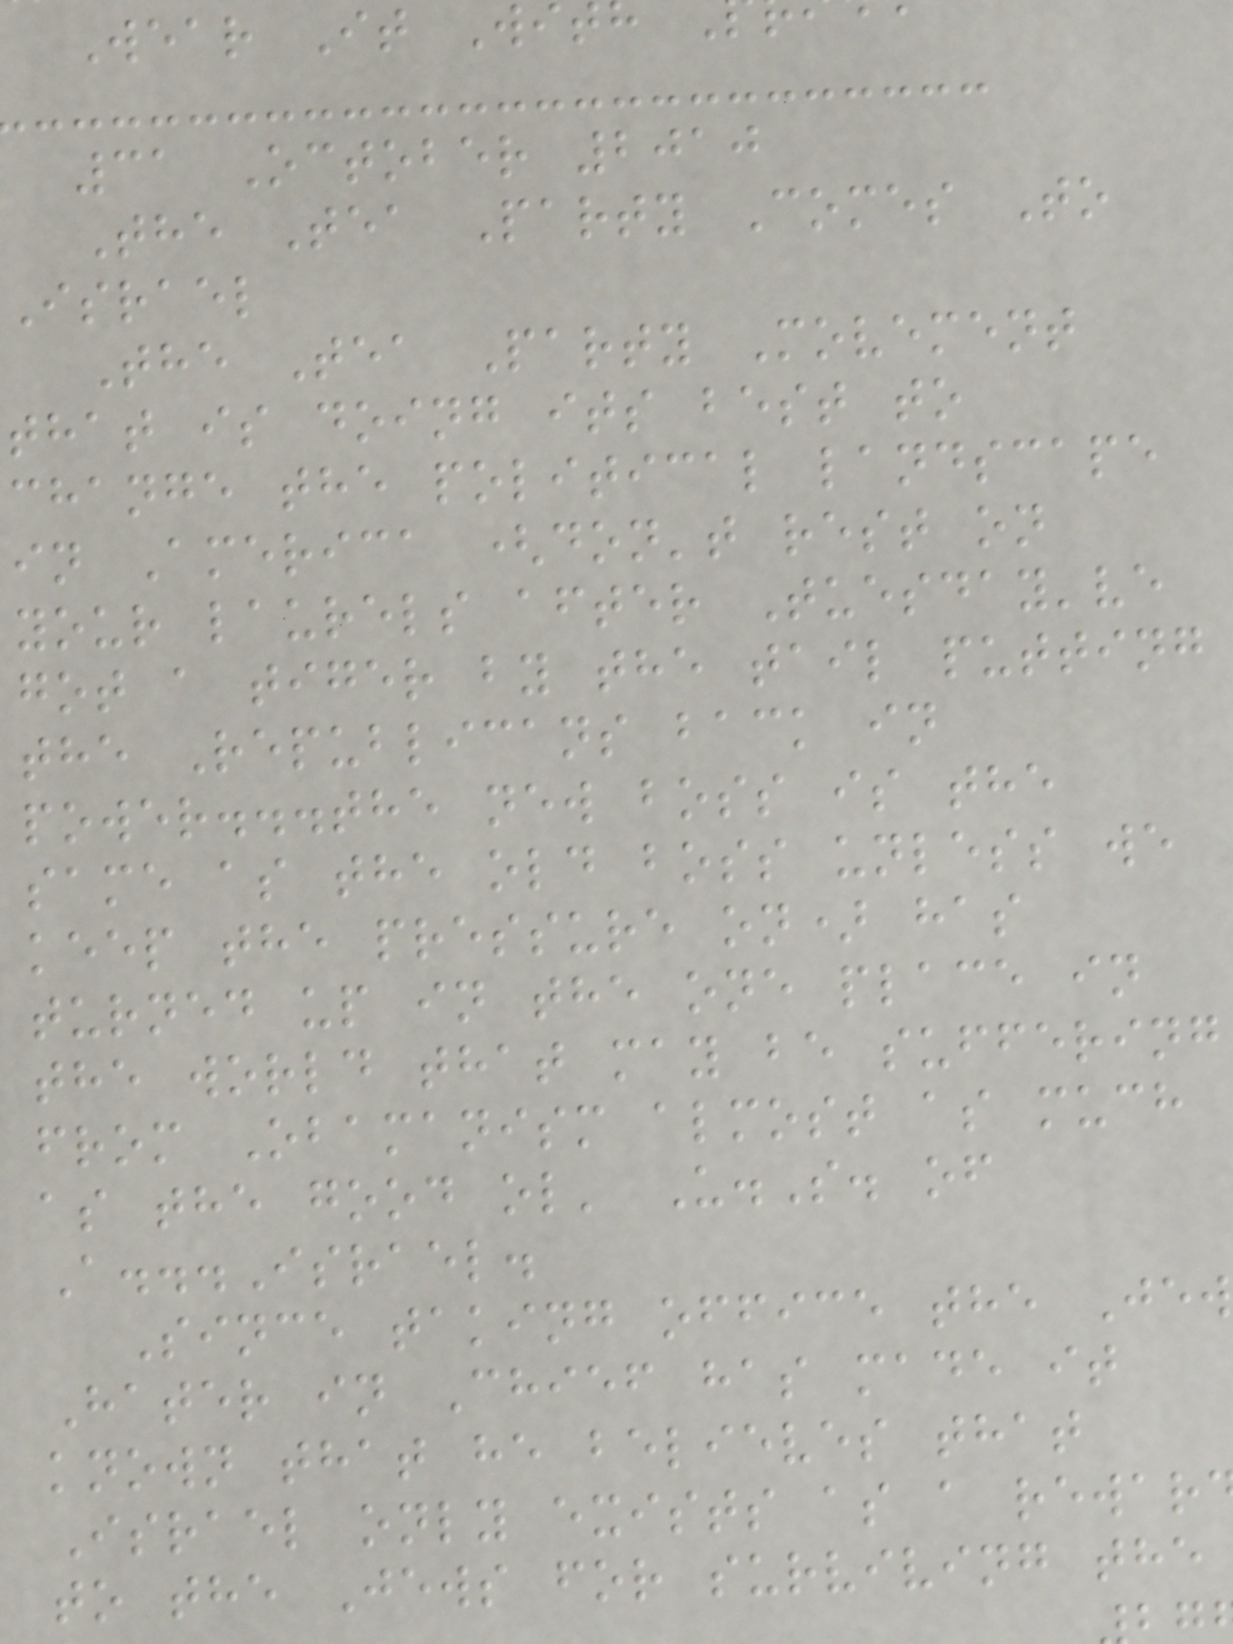Wear It Wi
31 October 2010
The Tea Party Comes To
Israel
The Tea Party Movement
that is doing its best to
change the political landscape
in America (don't rest on
your laurels after Tuesday've
got a tiger by the tail putting
the Republicans back in
power...the new boss is the
same as the old boss unless we
keep the pressure on) has
turned up in the one place in
the world that may be suffering
from Obamanism almost as much
as the good ol' U.S. of
A...Israel.
Since taking office the Jew
Hater in Chief has made it
known that he believes that
Israel only exists as a rewar
to the Jews for surviving the
